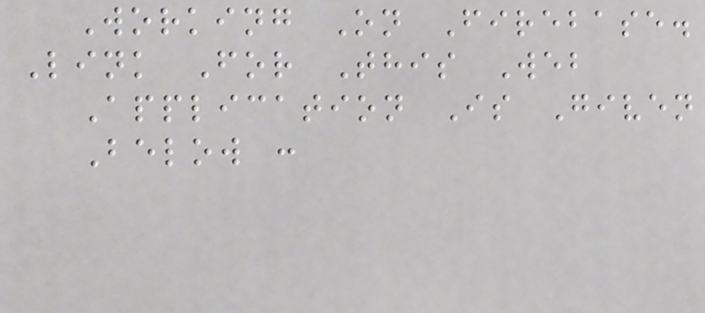Working On Firebase.
Link For This Web
Application Is Given
Below :
